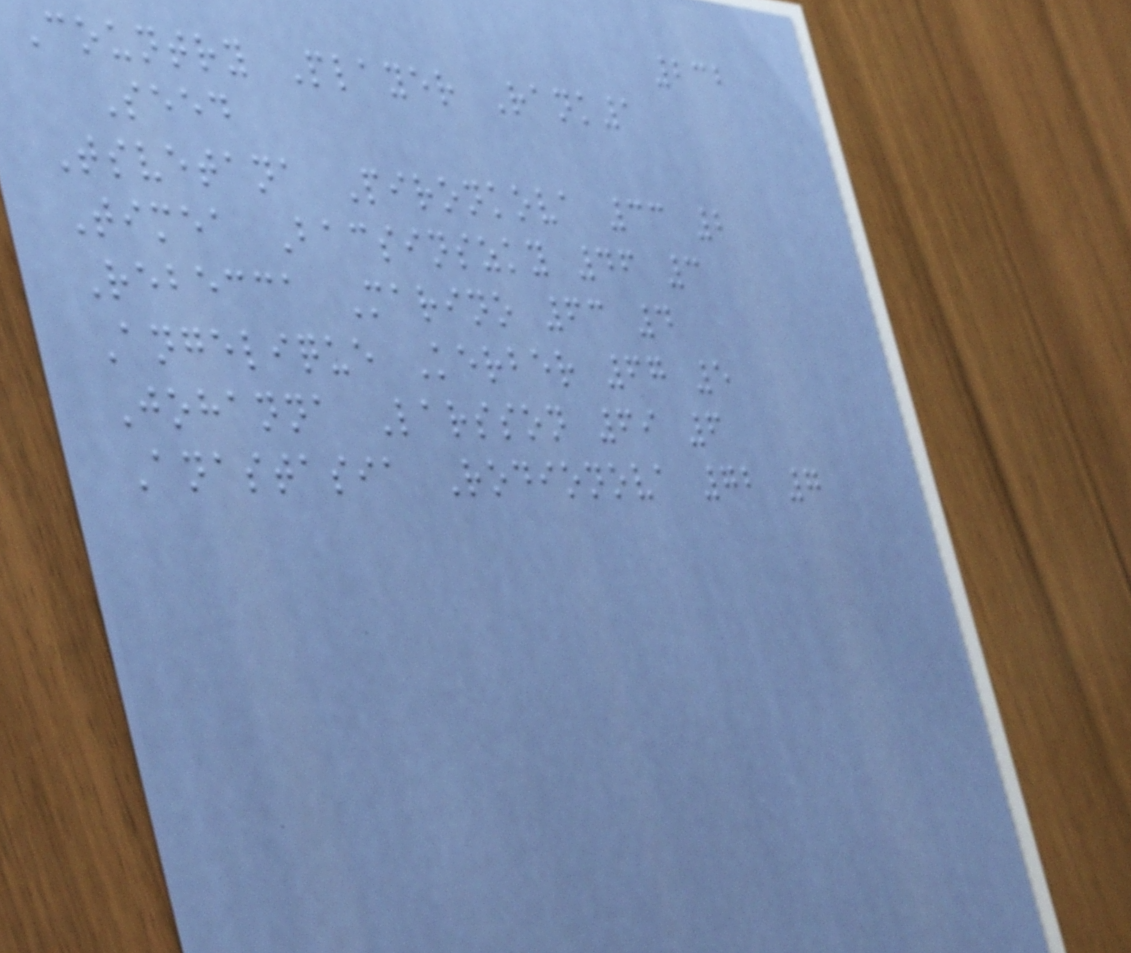232
Country Player Rank1
Seed
Tsvetana Pironkova 33 2
Timea Bacsinszky 46 3
Rebecca Marino 63 4
Angelique Kerber 67 5
Johanna Larsson 69 6
Anastasia Rodionova 72 7
